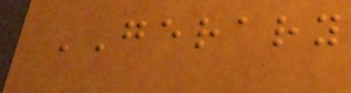GERARY
